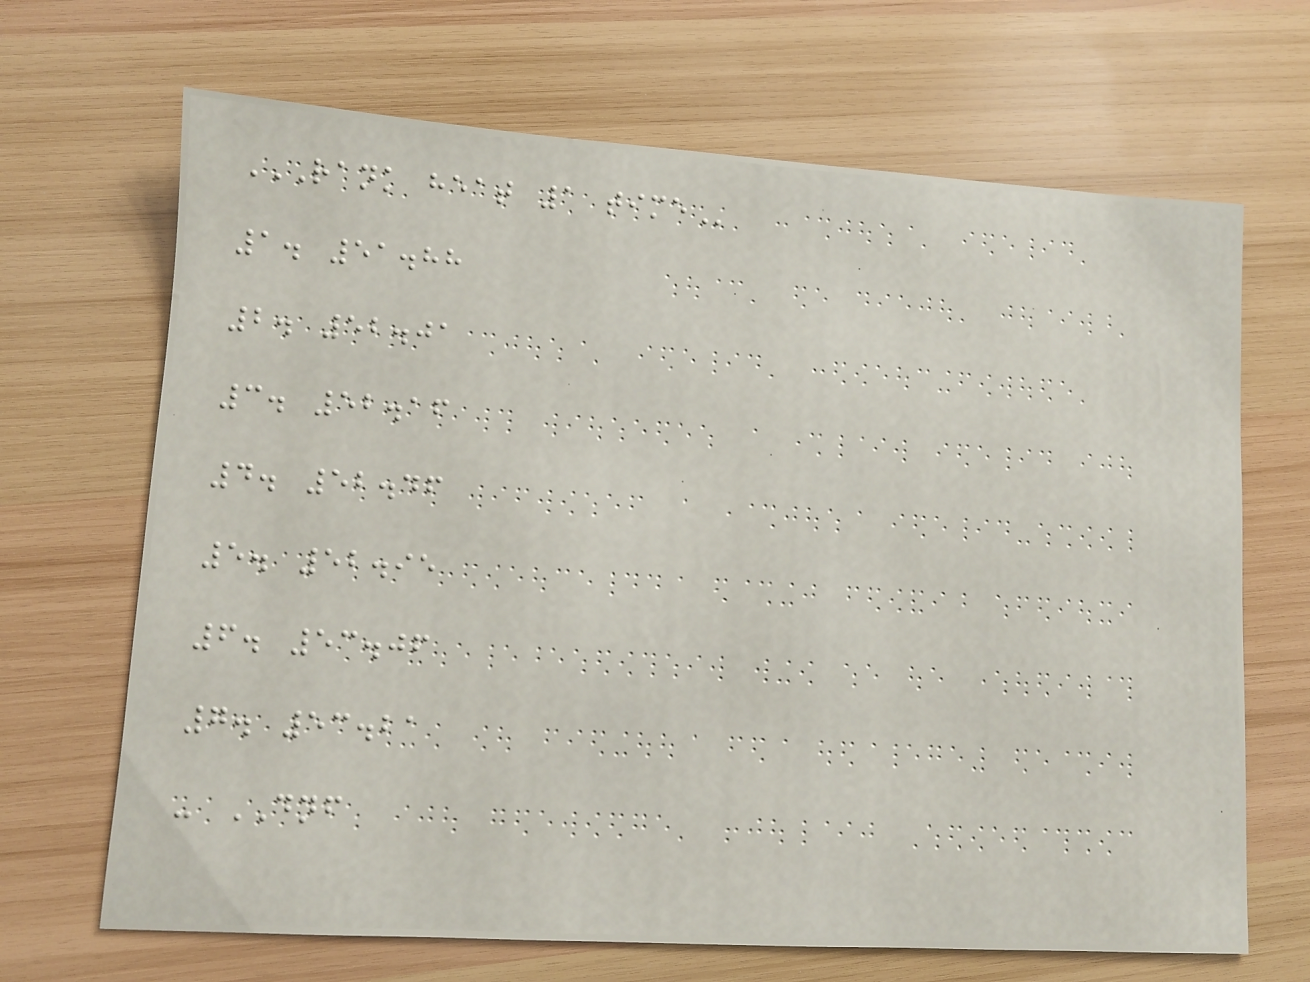RANK HEAT 1 TIME
1. 51.88
2. 52.01
3. 52.16
4. 52.46
5. 52.95
6. 53.06
7. 53.21
- DNF
